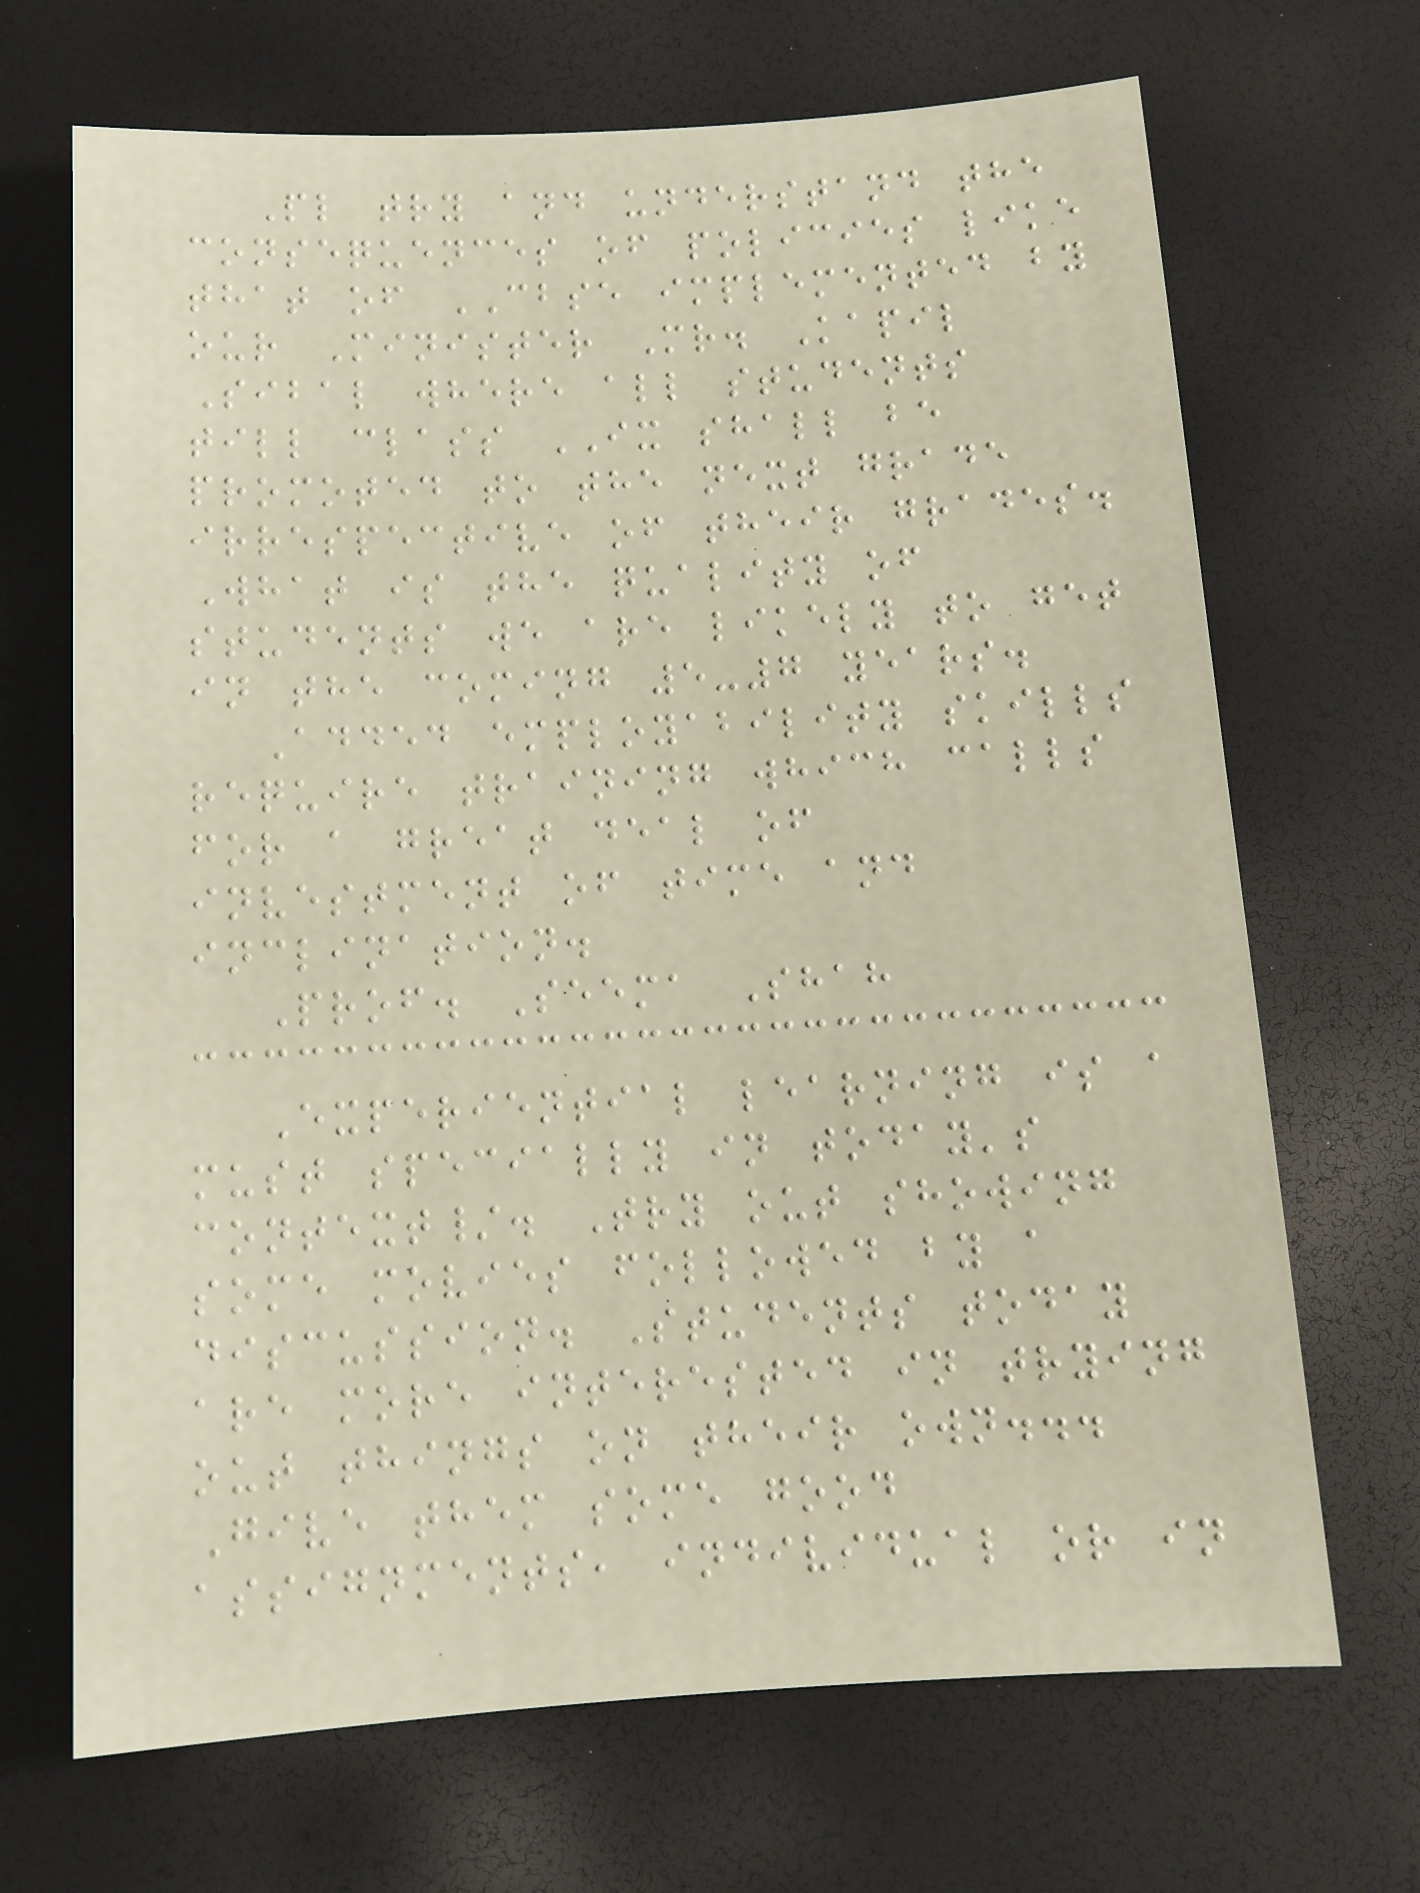Pl try and understand the
consequences of policies like
that of CBSE implemented by
our Minister Mr. Kapil
Sibal where all students
till class IX shall be
promoted to the next grade
irrespective of their grades.
What is the quality of
students we are likely to get
in the coming 5-7 years.
Added employability skills
require training which calls
for a great deal of
investment of time and
inclination.
Prof. Seema Shah
Experiential learning is a
must specially in today's
context/. Try out showing
some movies followed by a
discussion. Students today
are more interested in trying
out things on their own...
Give them some good
assignments, individual or in
